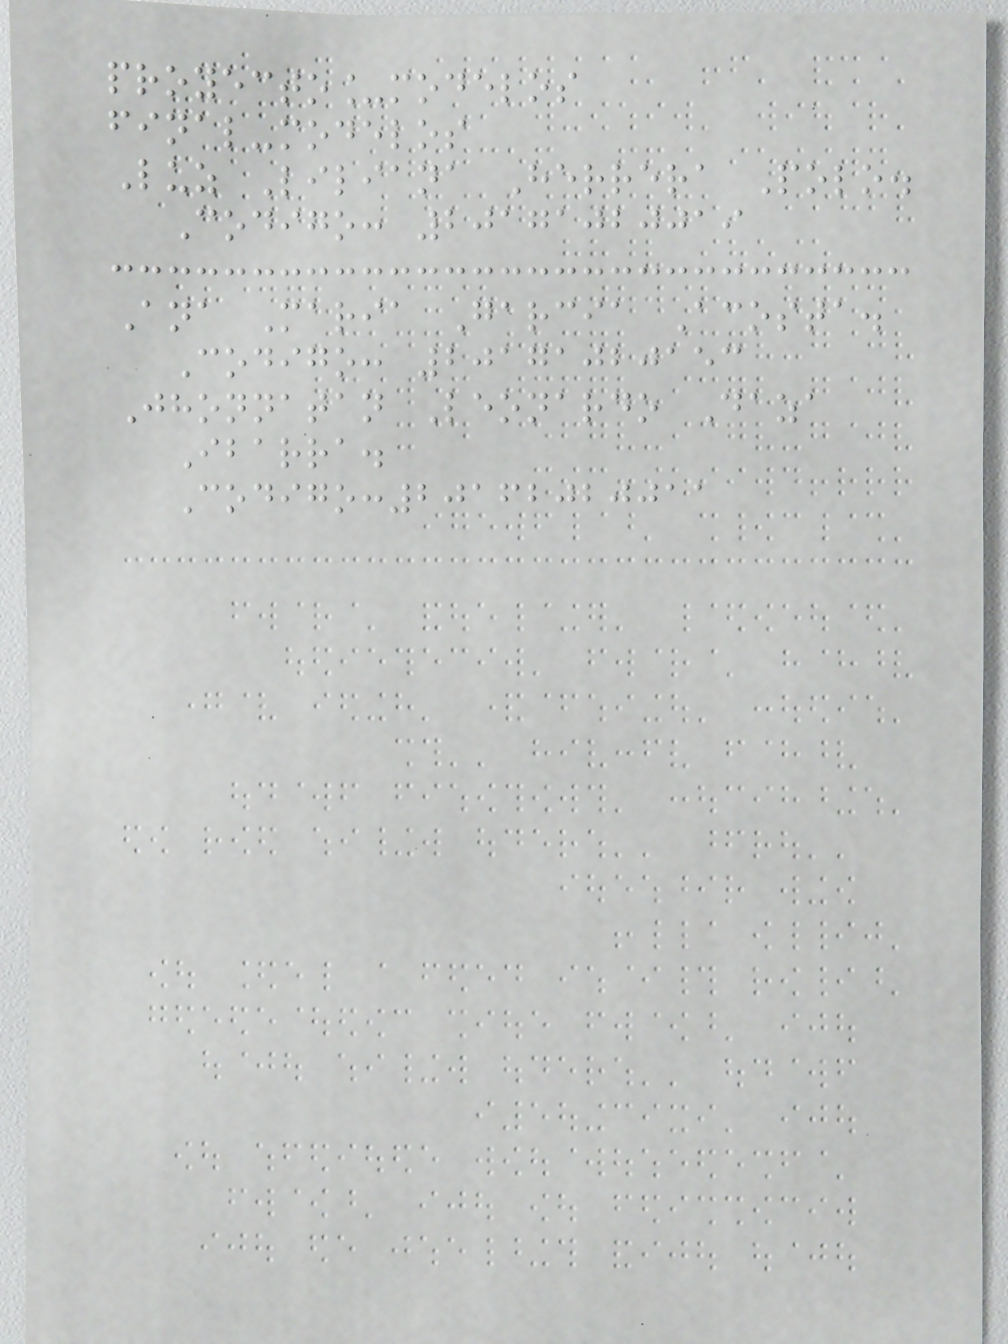proyecto_modelos
final-modelos
Luz Liliana Herrera Polo.
Codigo: 20171020019
Ana Maria Garcia Acosta.
Codigo: 20171020153
Jhonnatan Leonardo Daza
Ibarra.
Codigo:20162020011
